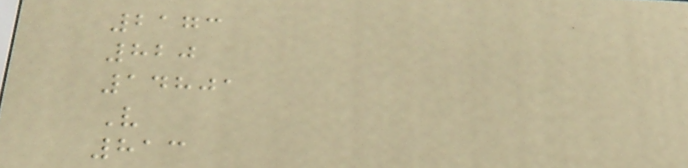2173
820
14801
V
813
